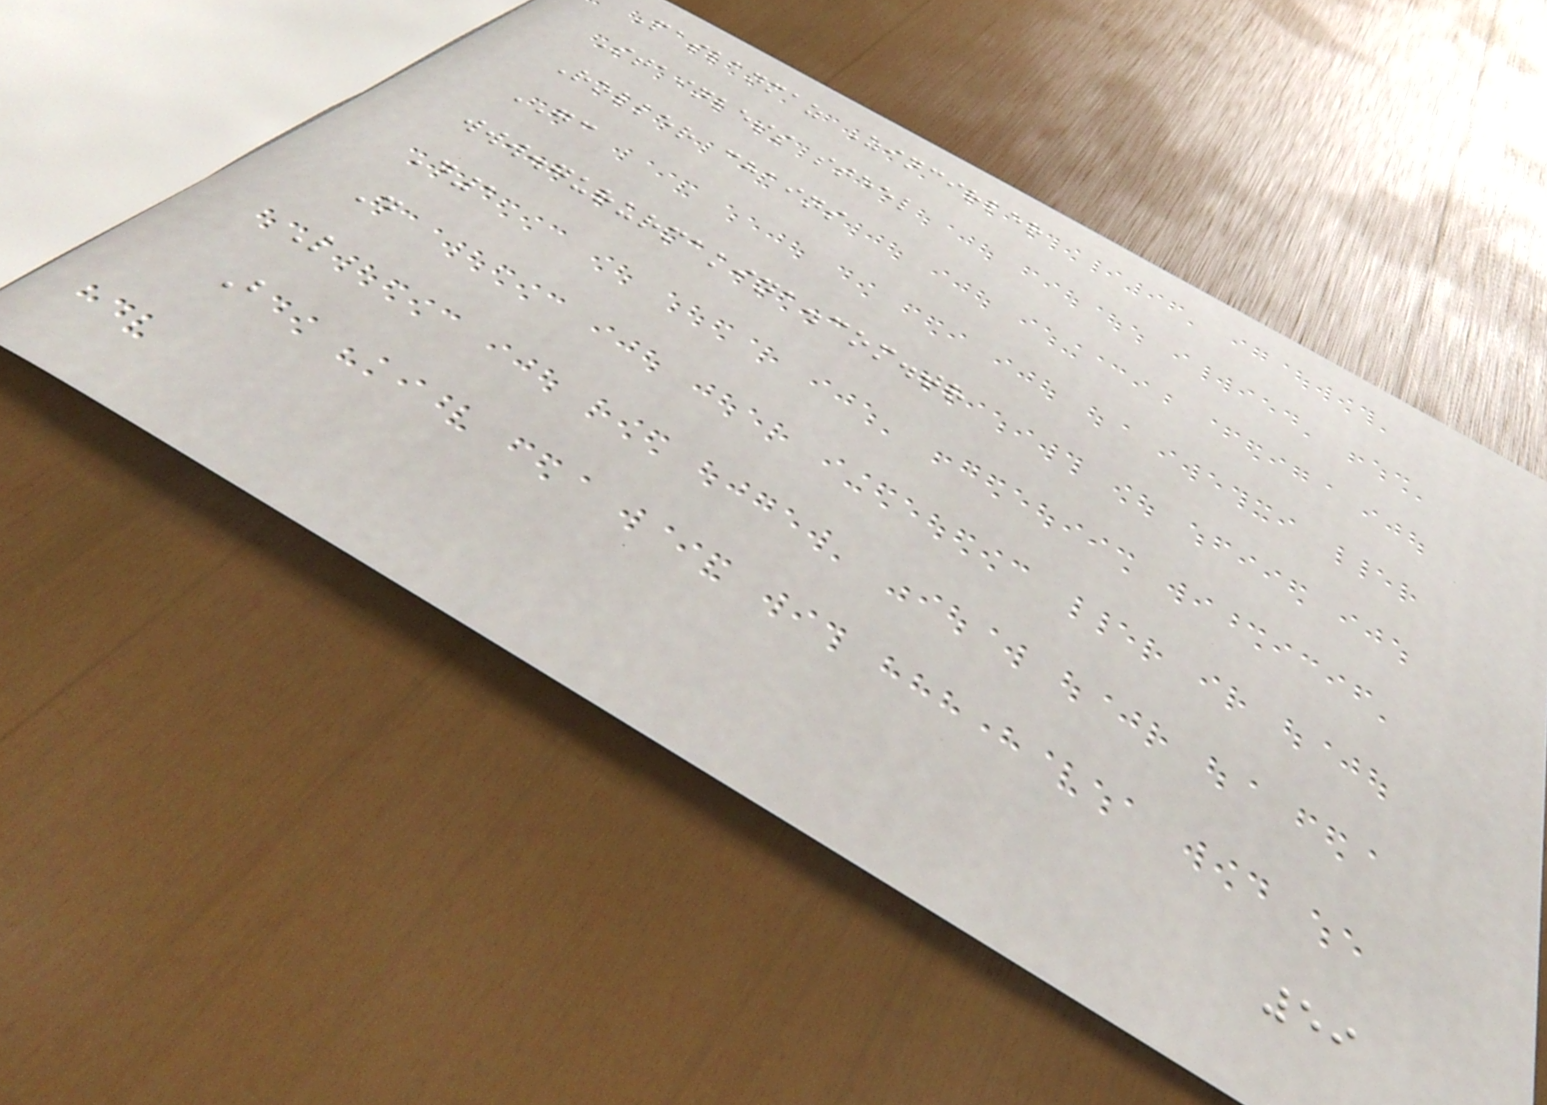Paslanmaz Zincirler
Stainless steel
Roller chains
GC
www.gururmakina.com.tr
D1
D
L
B
59
